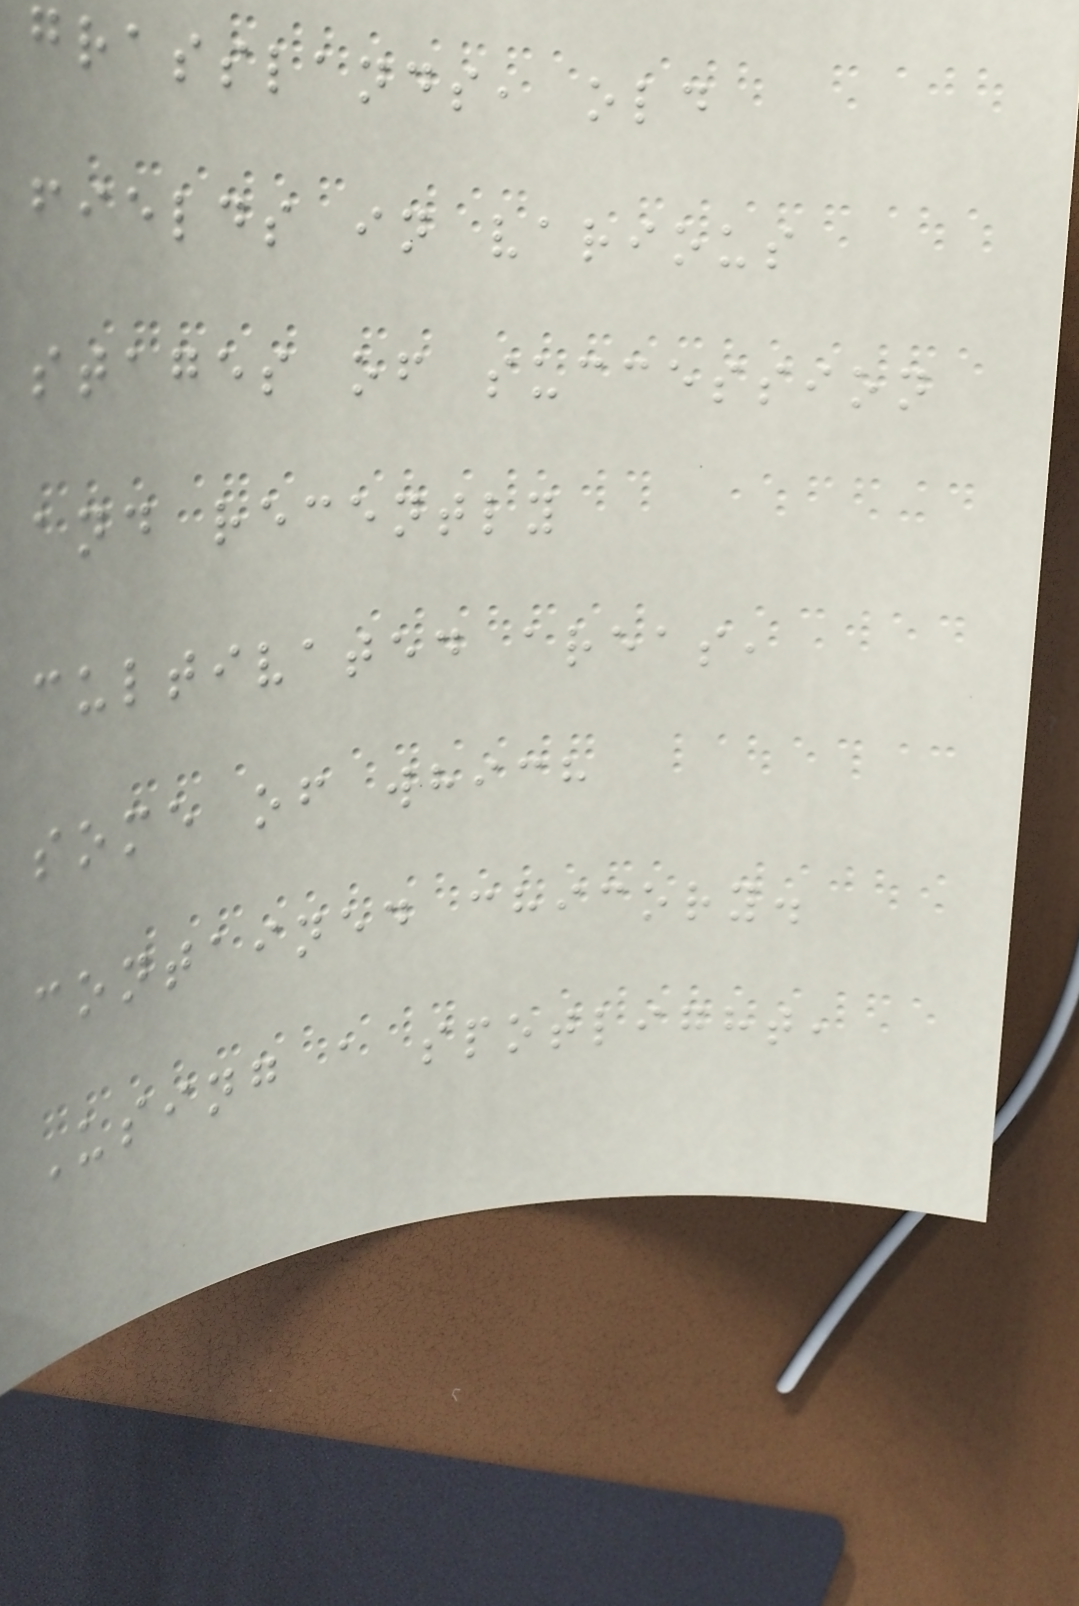grasslands, old
fields in various
stages of succession
and recently
cultivated areas,
some of which
contained chicory.
Using a spotlight,
